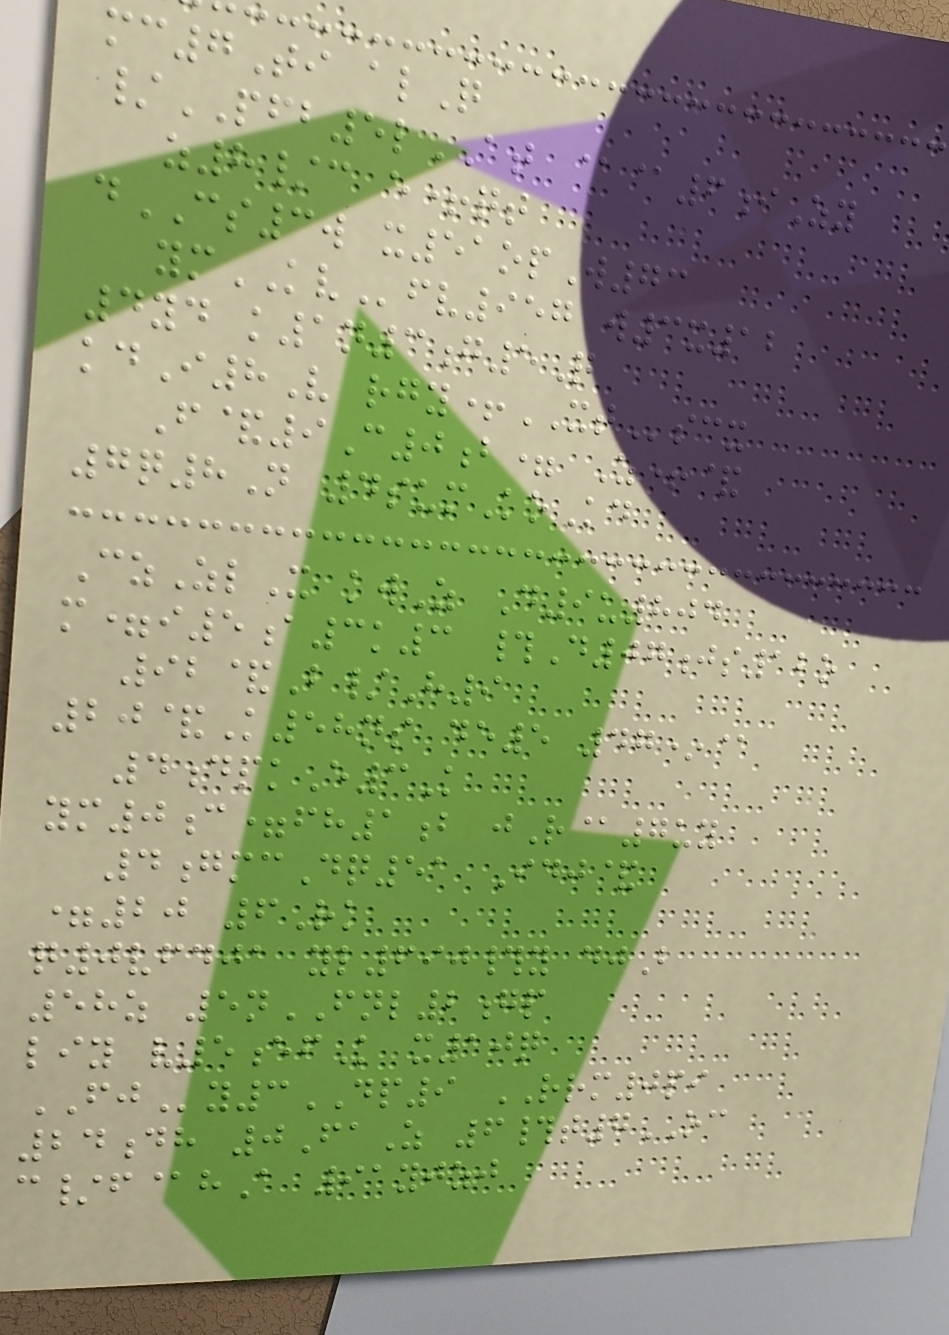mc7Ti alQ
/PFB5lAT @@6iZy
z8/c e+qt
dCS3w x51opW73
ymKVfv957 w3x12
4yd k1n3g5Q
kdI8V rgy+XTscx
F&9C0b= Z+&
7q8N 4sumKoKd
CzZlX kwZ D9u804
m=i5a3k3 #D07js12o
92&B/H9
20&K58ns de5 47*@
4dpkE3K
ym0c=fh1b jR@7uy
4gmcDq51 Idj&
=20 6Rk
q0vfdja yl690#y djB
58z 5nFNL2gp
liy v5efK x10q
FJy3DP9 RRM0pi
24dh 0FaZ 6#t7OC
c/f@hA 91yjzj
